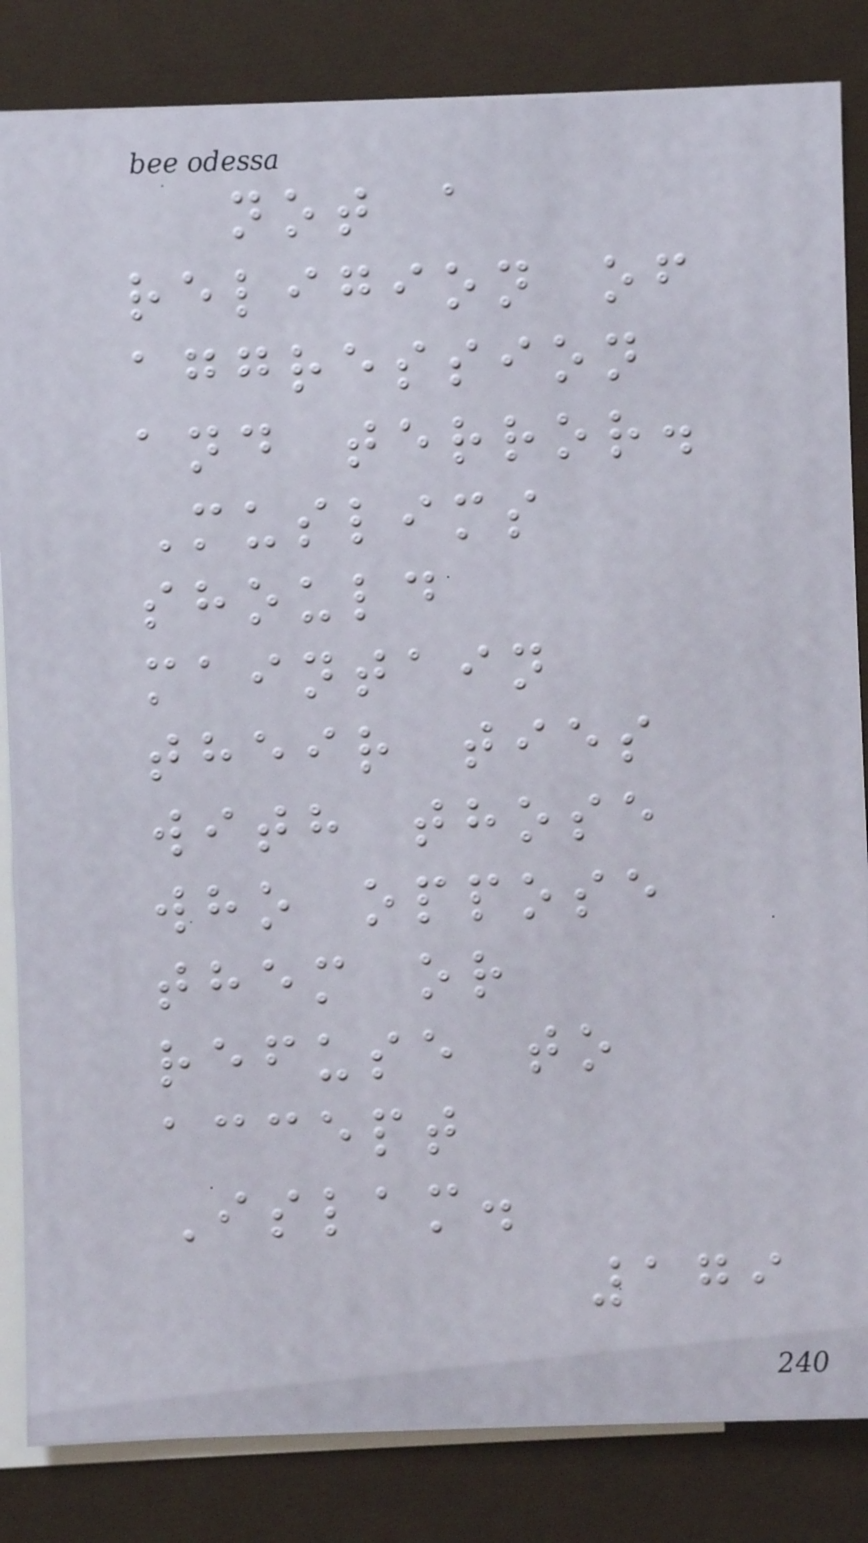not a
religion of
aggression
and terror.
Muslims
should
maintain
their ties
with those
who oppose
them or
refuse to
accept
Islam.
179
